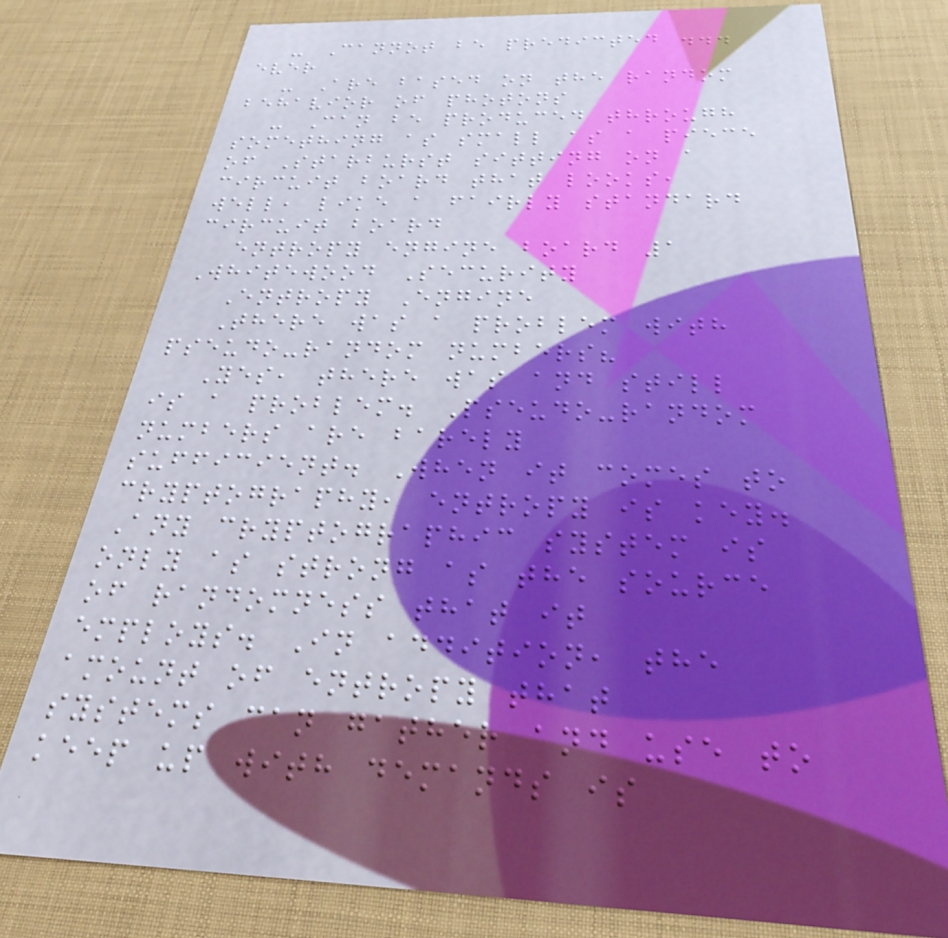- Cannot be predicted ...
ever
- Are based on the random
behavior of photons
- Can be produced through
something as small as a piece
of Starburst sitting on a
circuit board that looks,
well, like a fairly standard
circuit board
entropy engine board 1
Whitewood Security
Entropy Engine
There was a problem with
pseudo-random numbers?
Yes, there was and still
is a problem. Pseudo-random
numbers are barely
sufficient. When it comes to
cryptography, entropy is key.
Any cryptographic system is
only as strong as the source
of randomness that it
employs. In addition, the
amount of entropy that
systems can gather and use to
keep up with demands is
